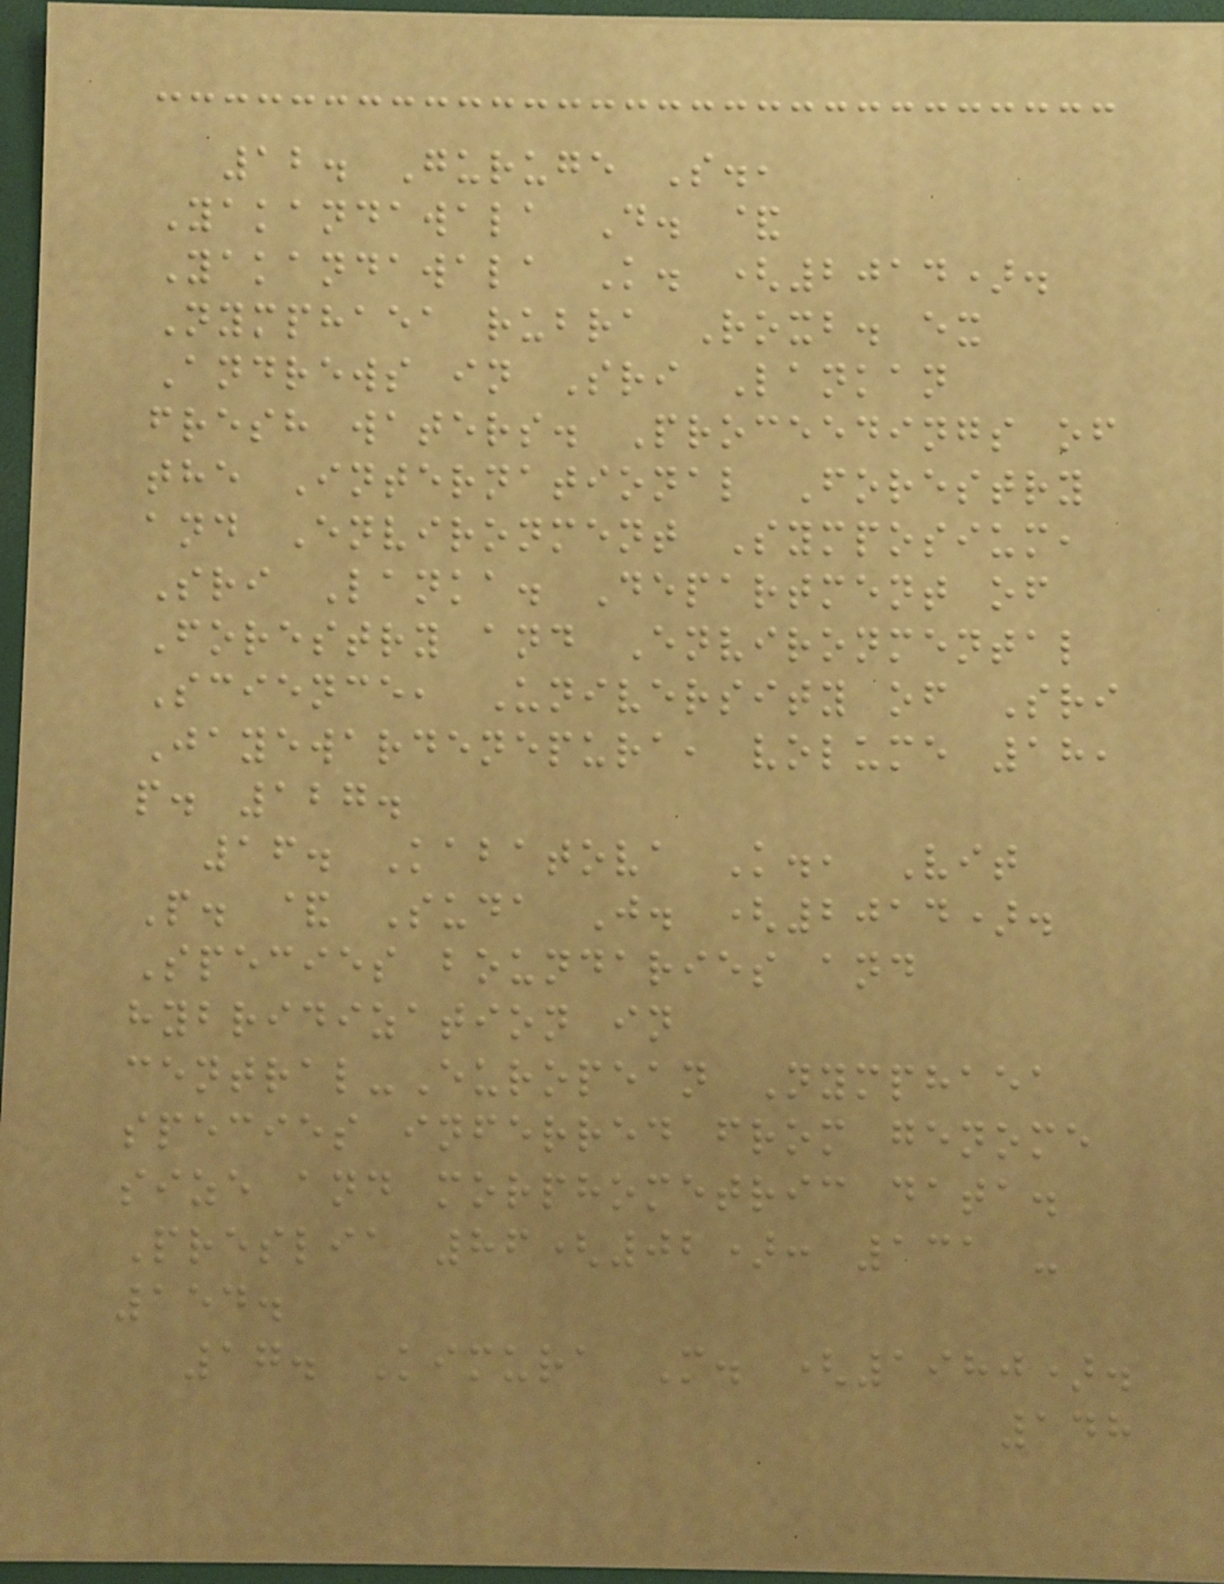12. Guruge S.,
Yakandawala D. &
Yakandawala K. (2014).
Nymphaea rubra Roxb. ex
Andrews in Sri Lankan
fresh waters. Proceedings of
the International Forestry
and Environment Symposium,
Sri Lanka. Department of
Forestry and Environmental
Science, University of Sri
Jayewardenepura, volume 18,
p. 127.
16. Kabatova K., Vit
P. & Suda J. (2014).
Species boundaries and
hybridization in
central-European Nymphaea
species inferred from genome
size and morphometric data.
Preslia 86(02): 131 -
154.
17. Kimura M. (1980).
148
